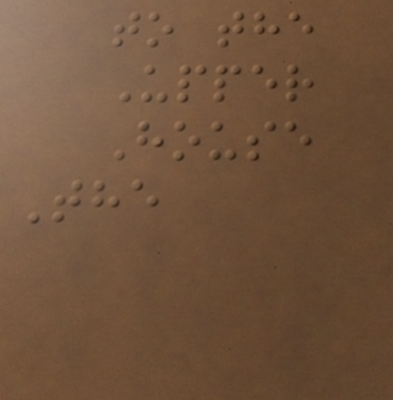to the
Upper
House
The
